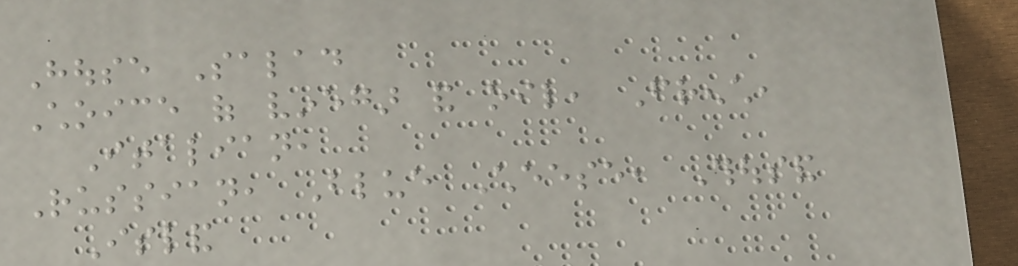House Salad
Choice of vinegar and oil, French,
Italian,
Russian, Blue Cheese, Thousand
Island
